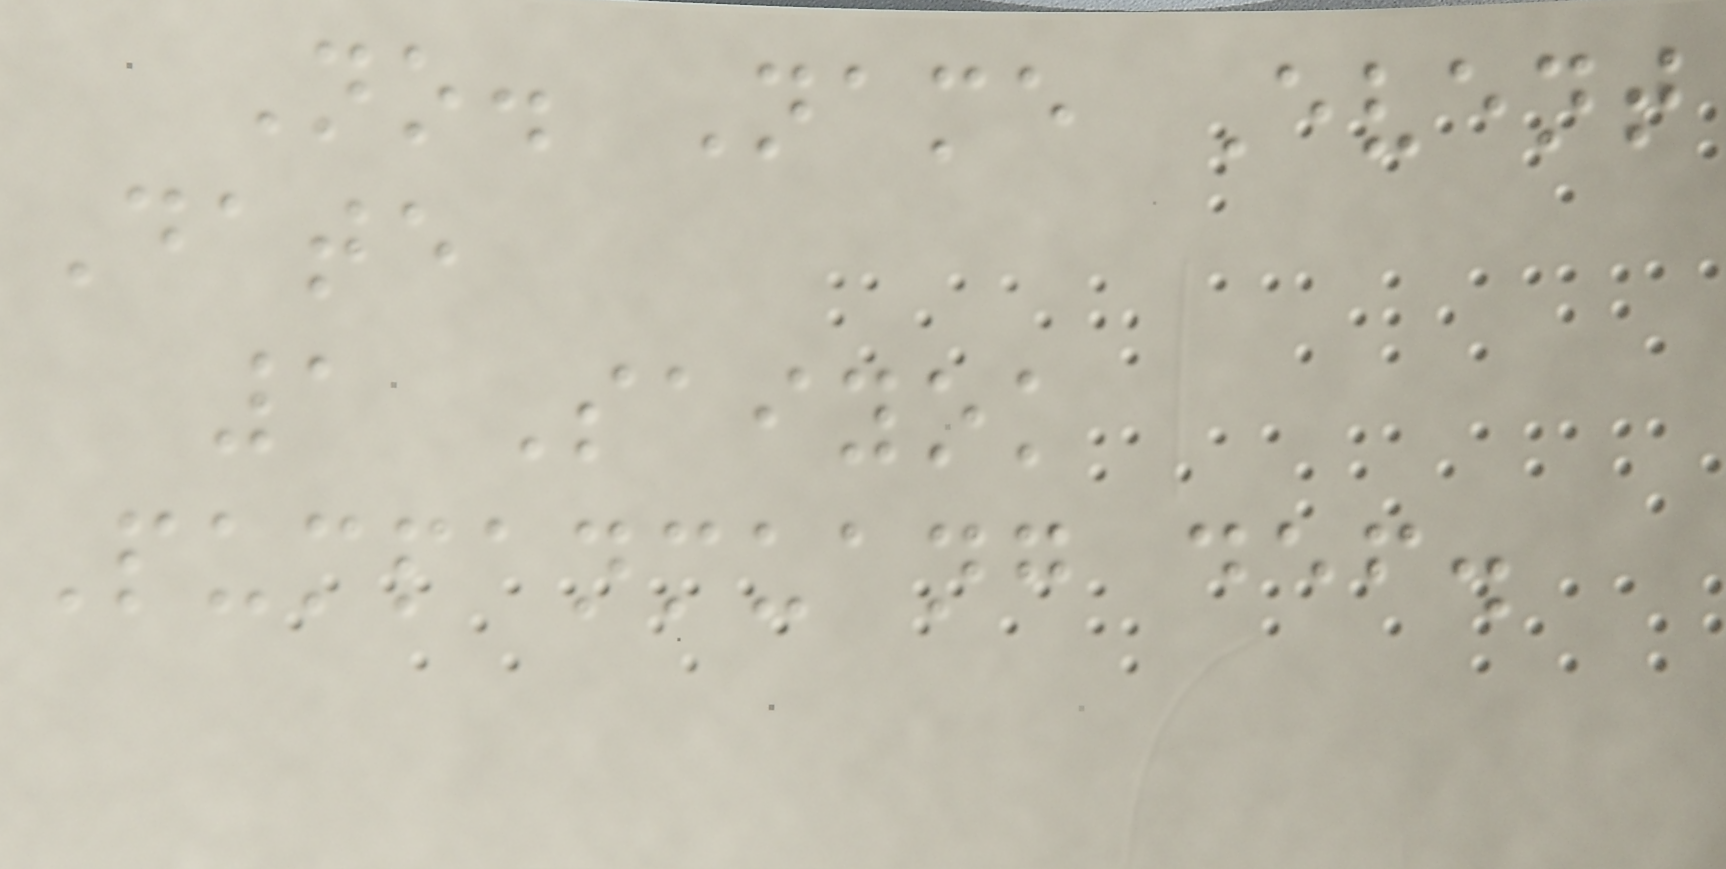No. Name Event
Date
1 Saiyok
Pumpanmuang def.
